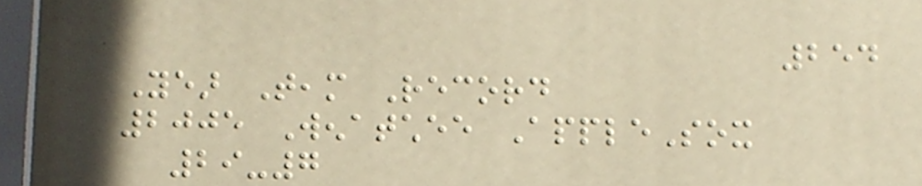254
Year Team Record
2005 Wenatchee AppleSox
29-7
